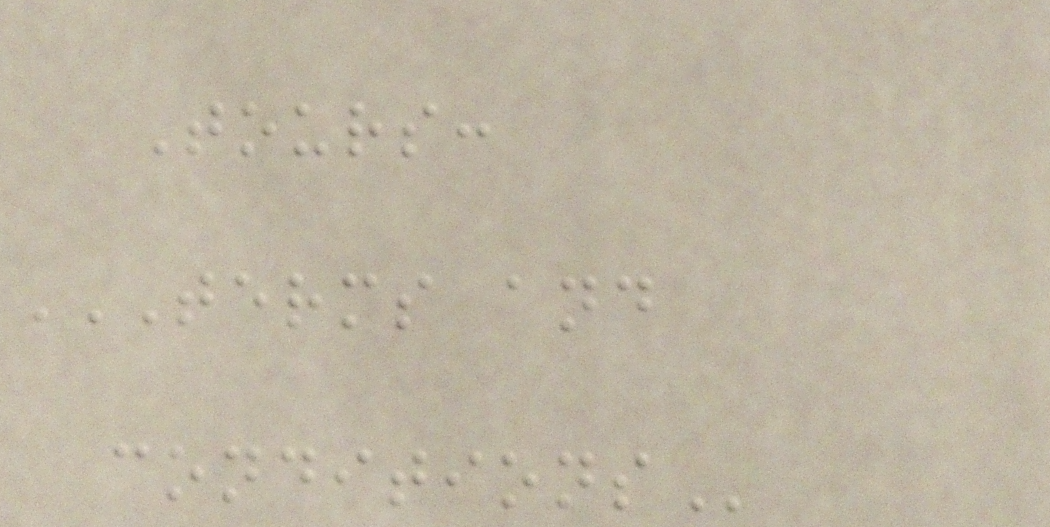Tours:
TERMS AND
CONDITIONS
